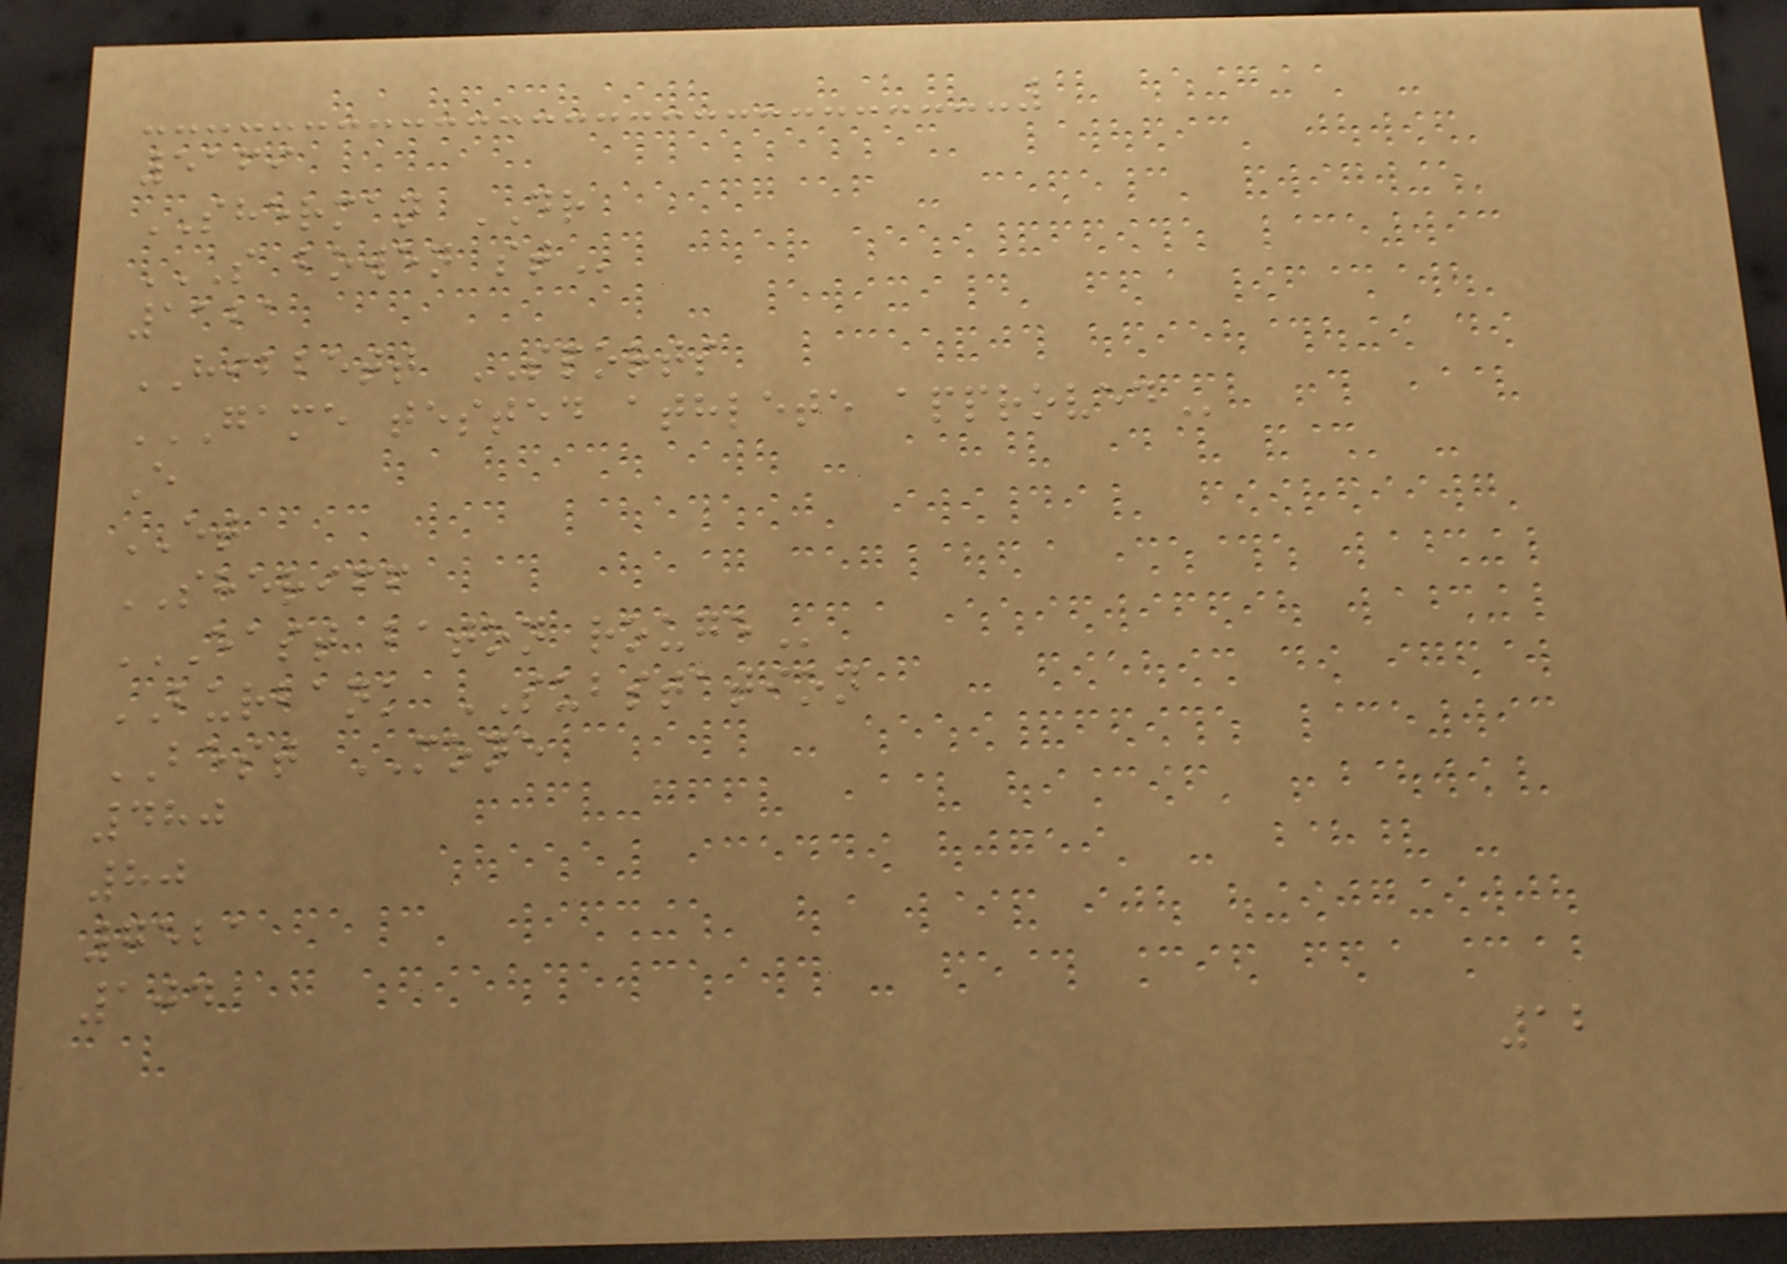5169
SHERMAN DR
S BOWEN ST
1121
HIBBETT SPORTS
GAME TESTED ATHLETE APPROVED
E
ET
SHERIFF
EAST BATON ROUGE
BURBANK SUBSTATION
BEST MONE
480
80
7521
104
12
